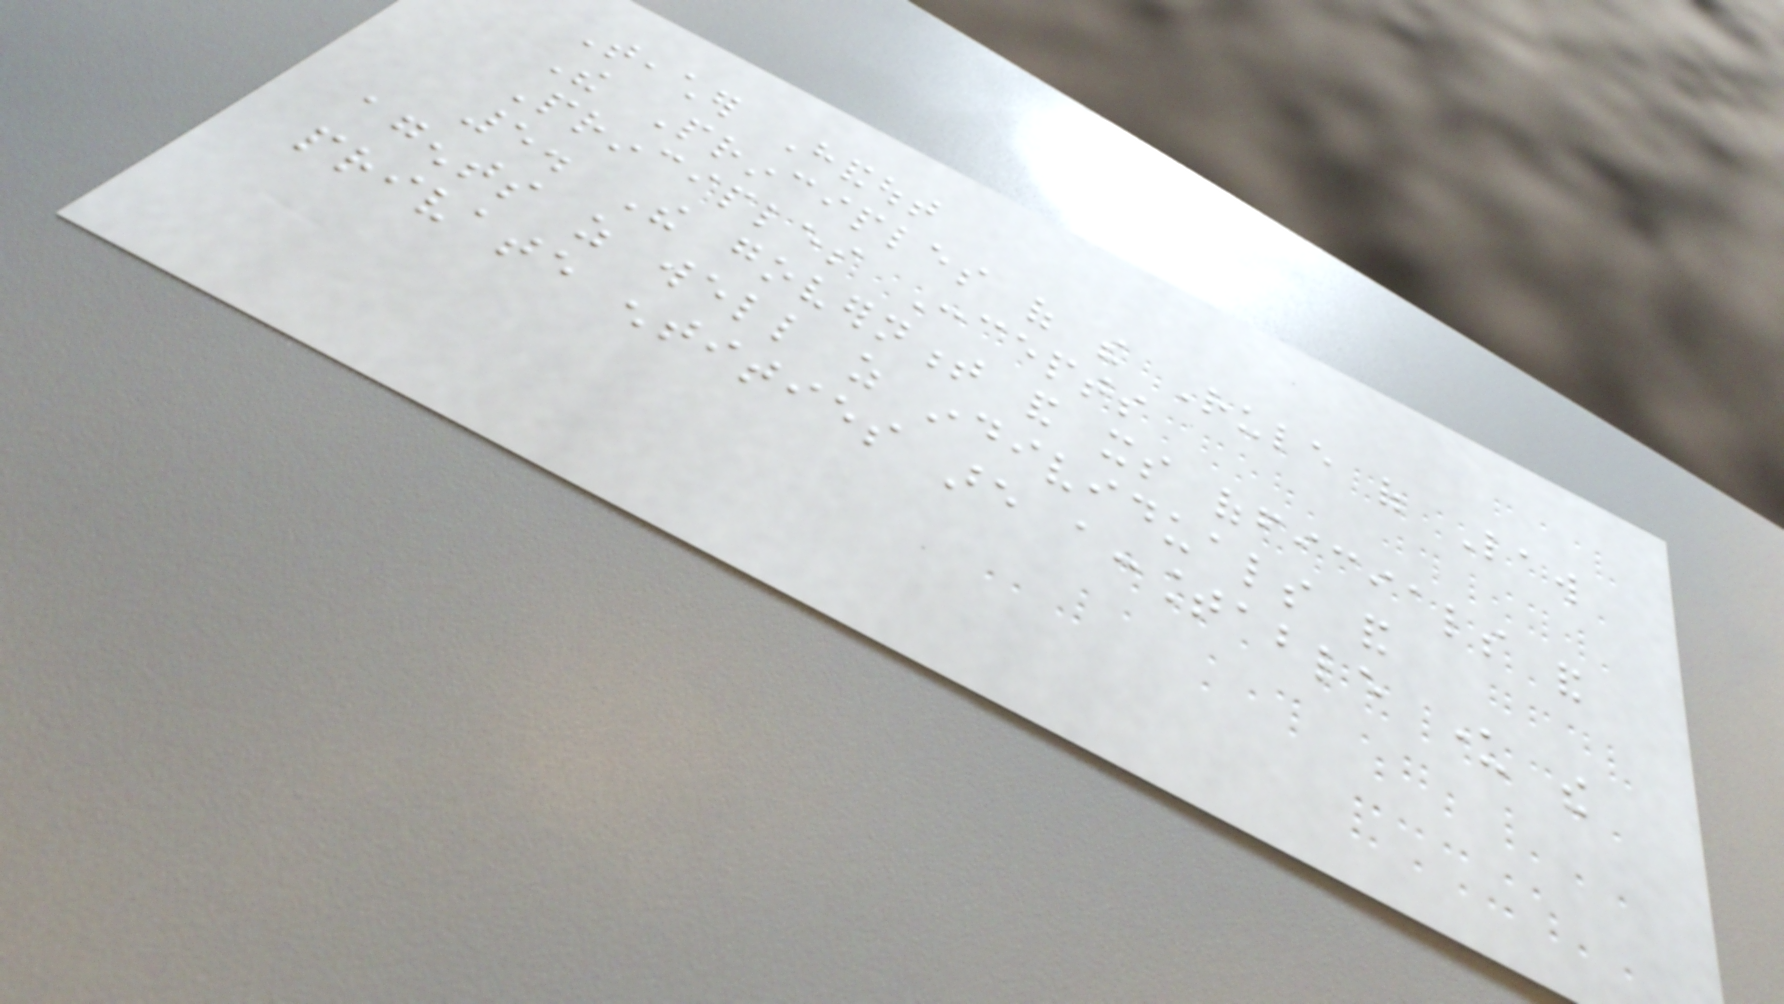Teacher Handout
The Principles of the Rule of Law
Principles Concepts
5. The government and its officials and
agents as well as individuals and
private entities are accountable under the
